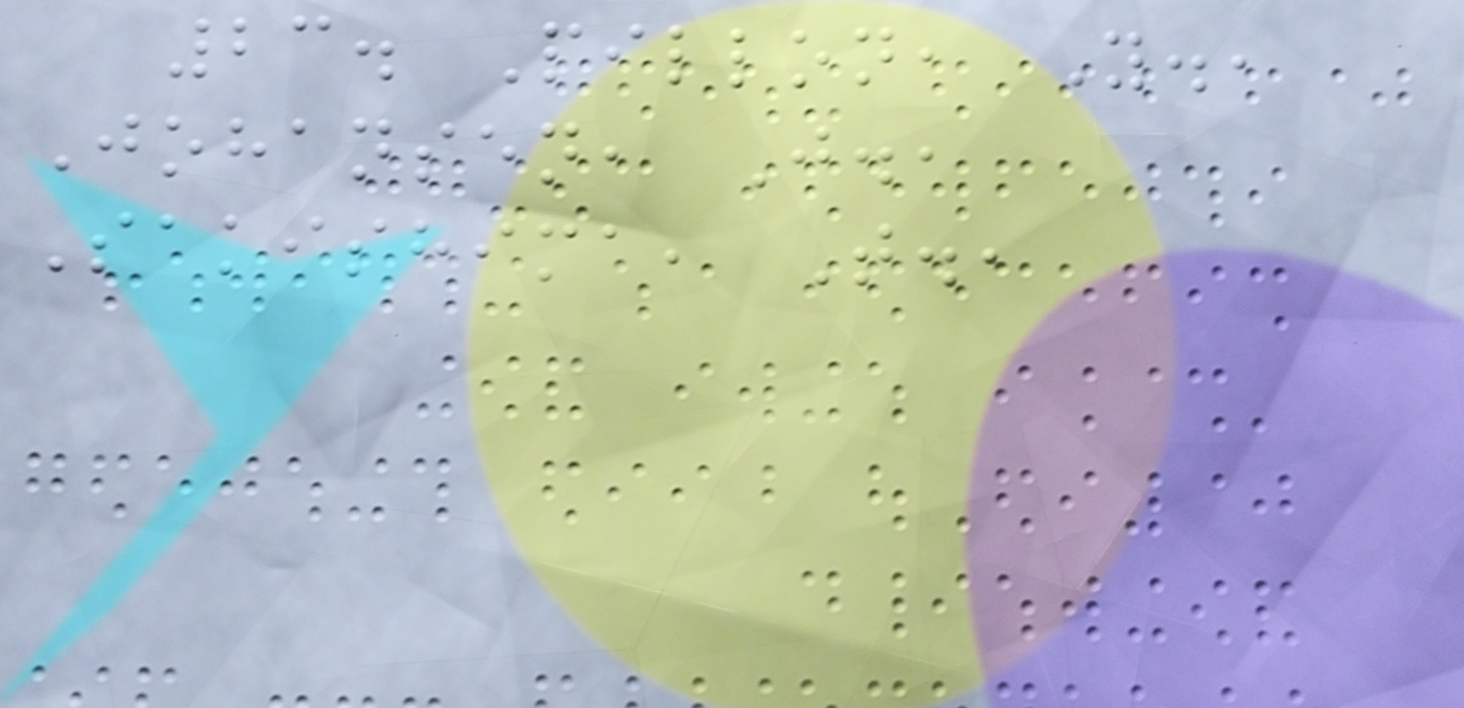23. Pillon, Y.,
Johansen, J.,
Sakishima, T.,
